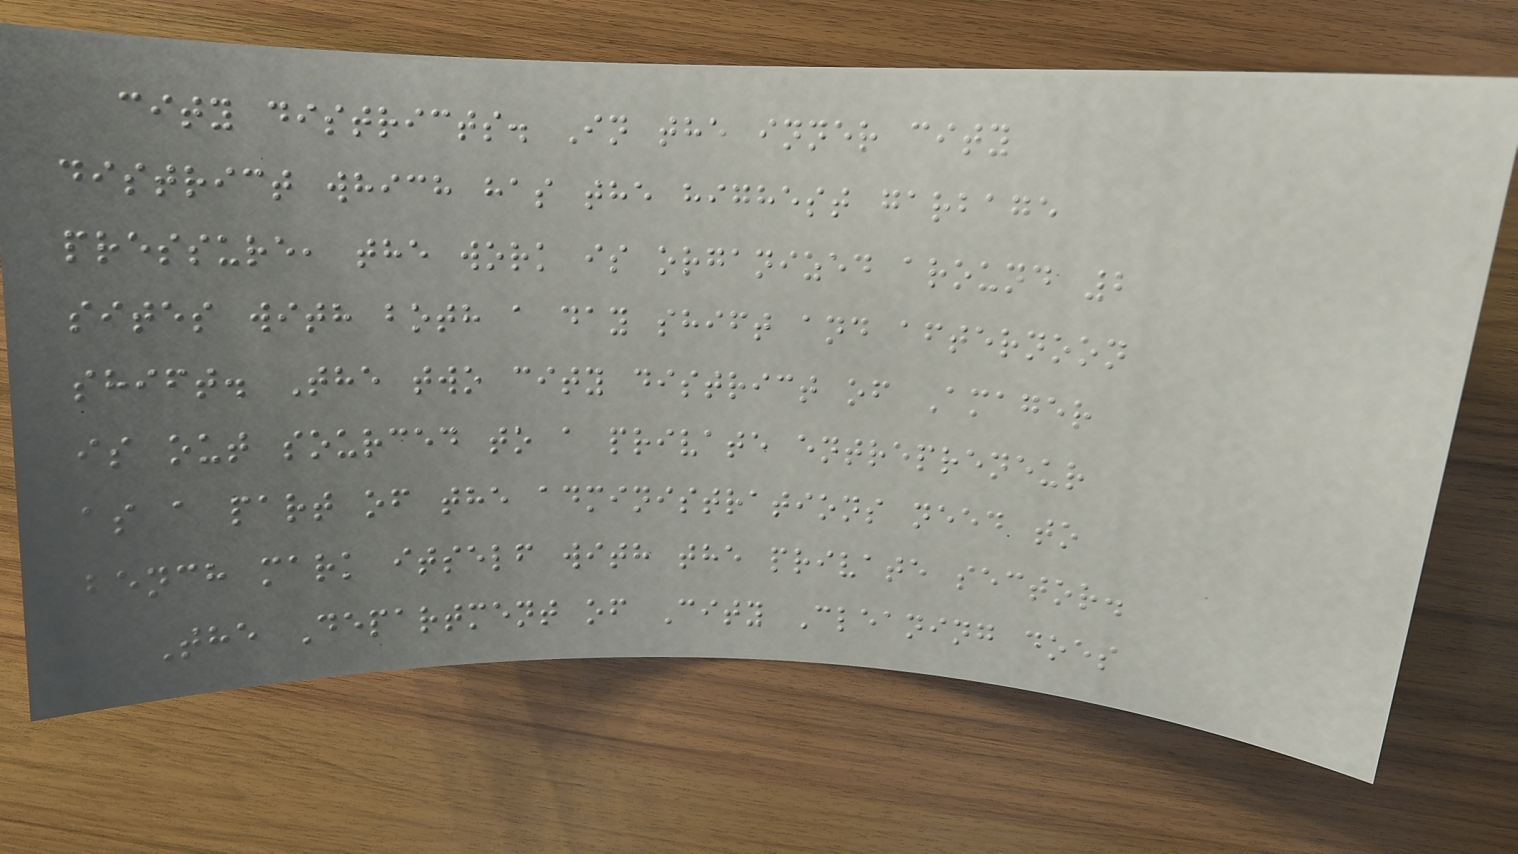city districts. In the inner city
district which has the highest garbage
pressure, the work is organized around 2
sites with both a day shift and afternoon
shift. The two city district of Amager
is out sourced to a private entrepreneur
as a part of the administrations need to
bench mark itself with the private sector.
The Department of City Cleaning does
